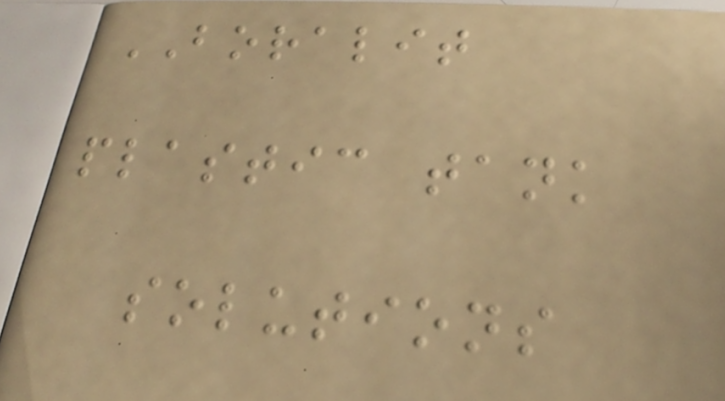BORALIT
plastic tank
solutions
